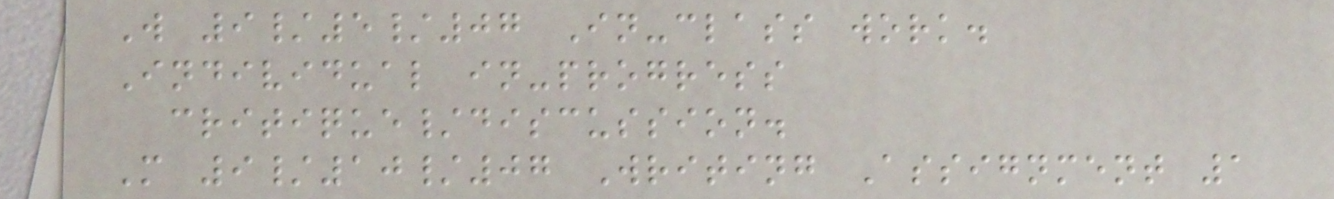W 9/5/07 In-class work.
Individual in-progress
critique/discussion.
M 9/10/07 Writing Assignment 1
